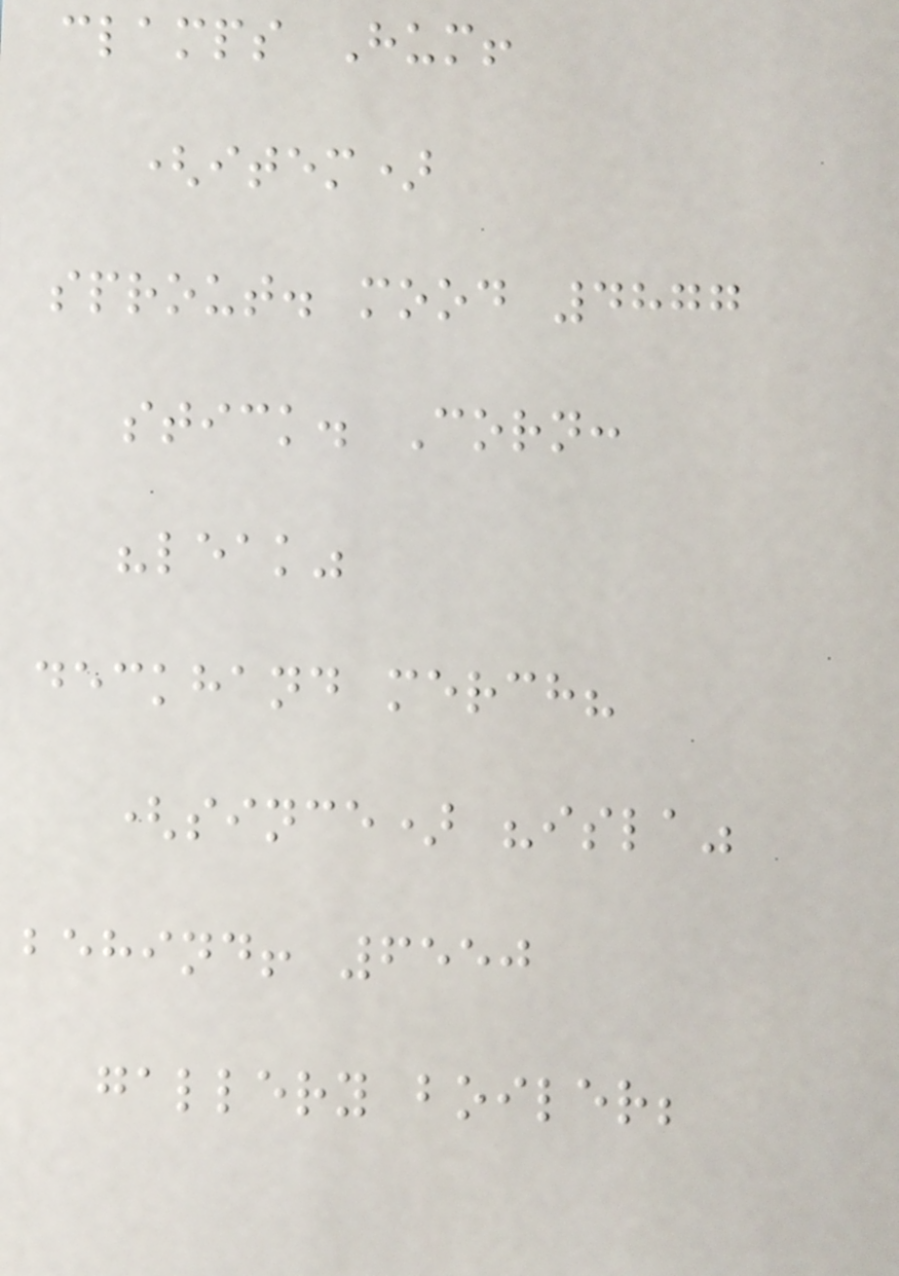clamps Hum!
(item)
sprout. mood 4877
stick. Corn:
"leak"
deckhand merch?
(since) "isla"
behind! 6550
gallery boiler;
